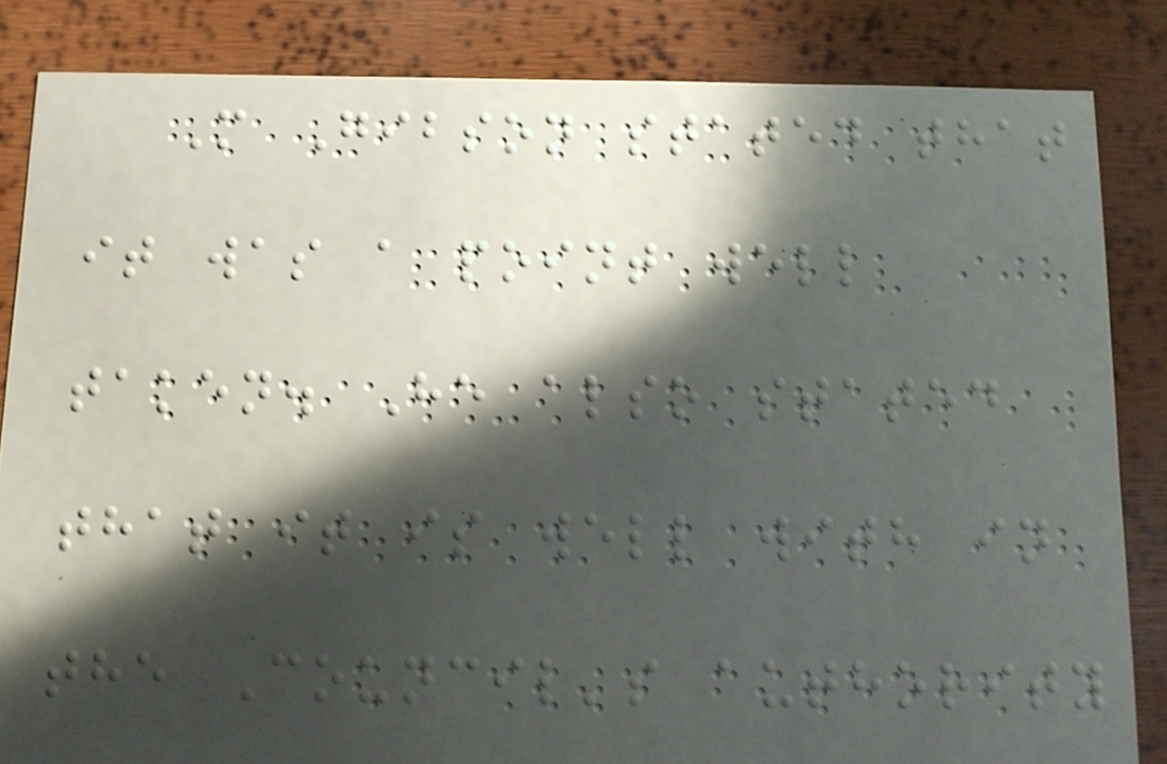M Gibson stated that
it was a point well
taken. He also stated
that it is well with in
the Council's authority
